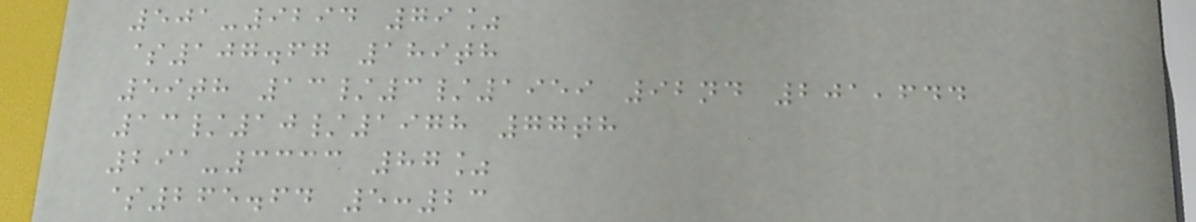501-9294 79%
$107.67 189th
59th 13/3/1959 92nd 201,644
13/10/1978 77th
291-3333 87%
$265.64 5:23
